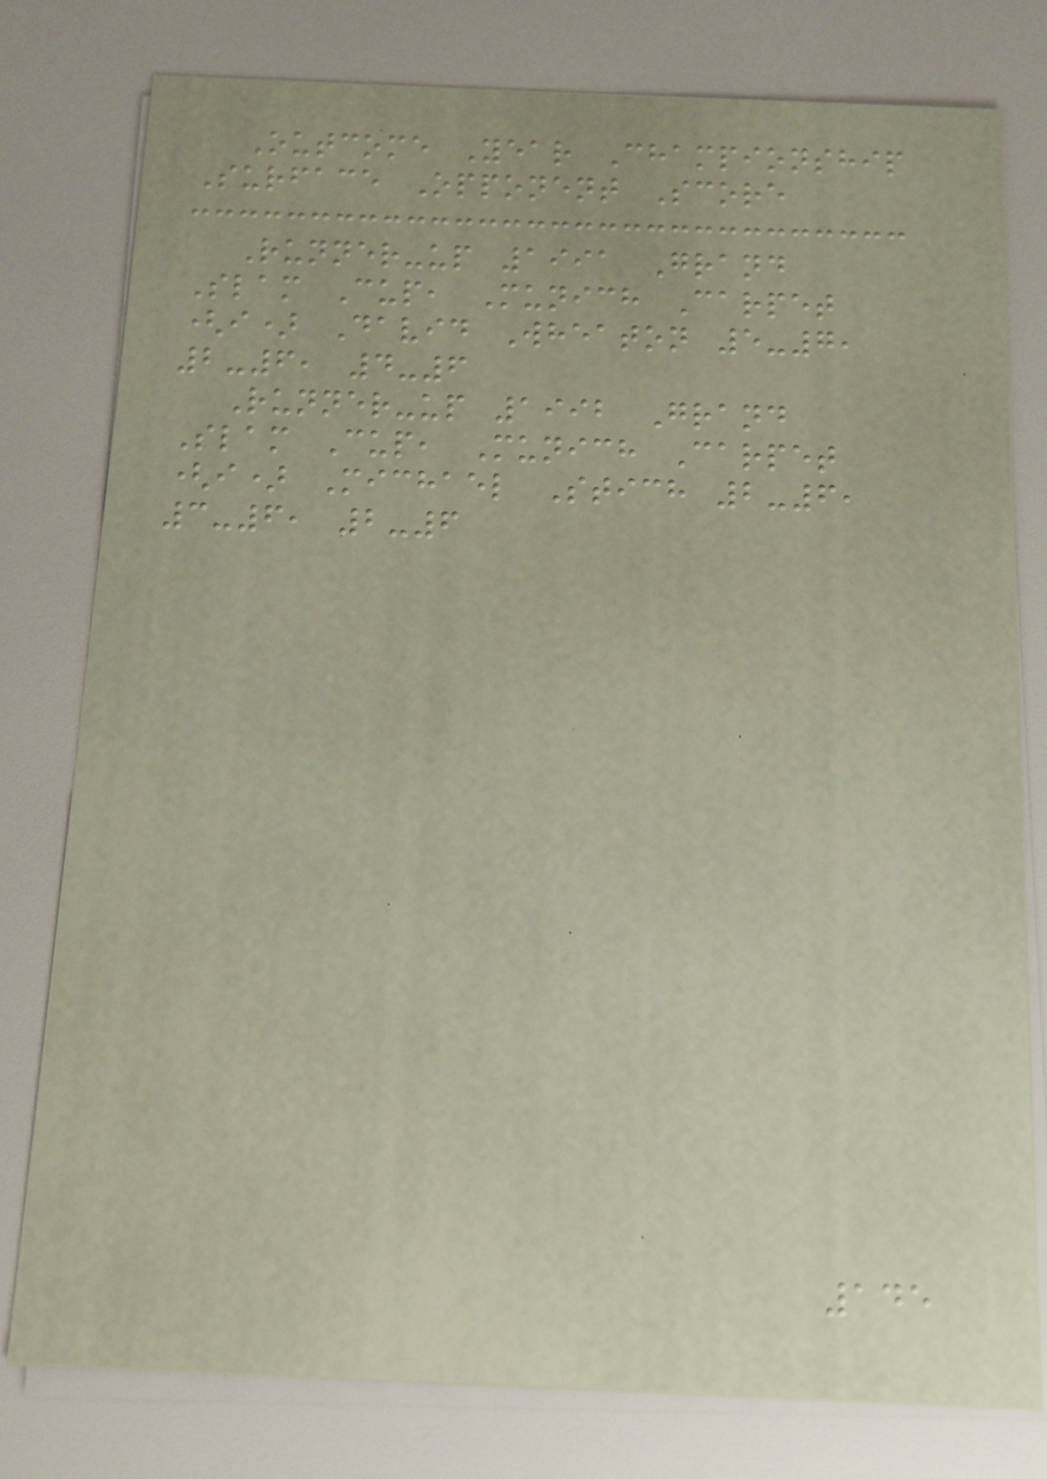Outcome Year Championship
Surface Opponent Score
Runner-up 1991 Grand
Slam Cup, Munich Carpet
(i) David Wheaton 5-7,
2-6, 4-6
Runner-up 1992 Grand
Slam Cup, Munich Carpet
(i) Michael Stich 2-6,
3-6, 2-6
145
